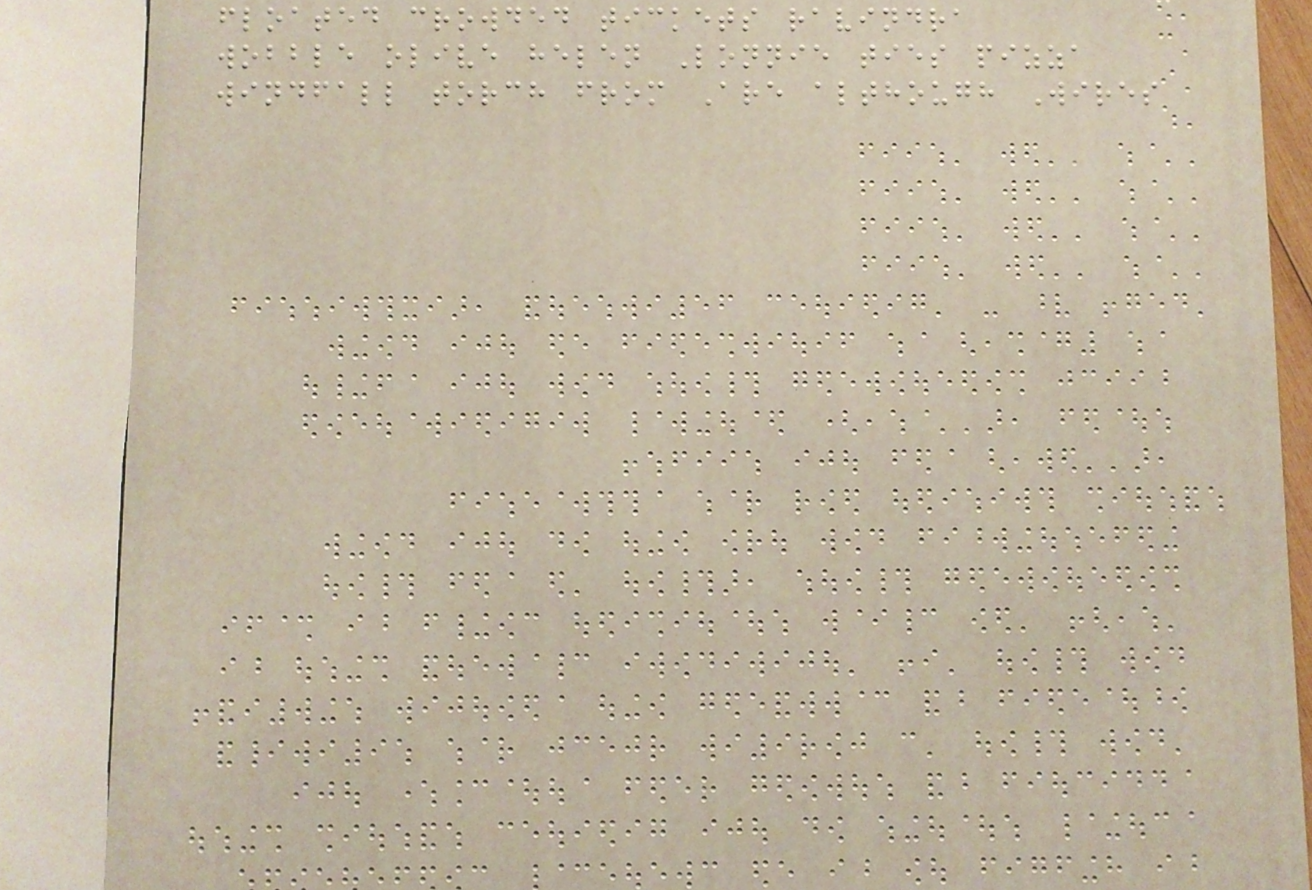floated crowded tickets ravindra
wobble olive helen Lonnie ties pizza
windfall torch from Are although Wires
